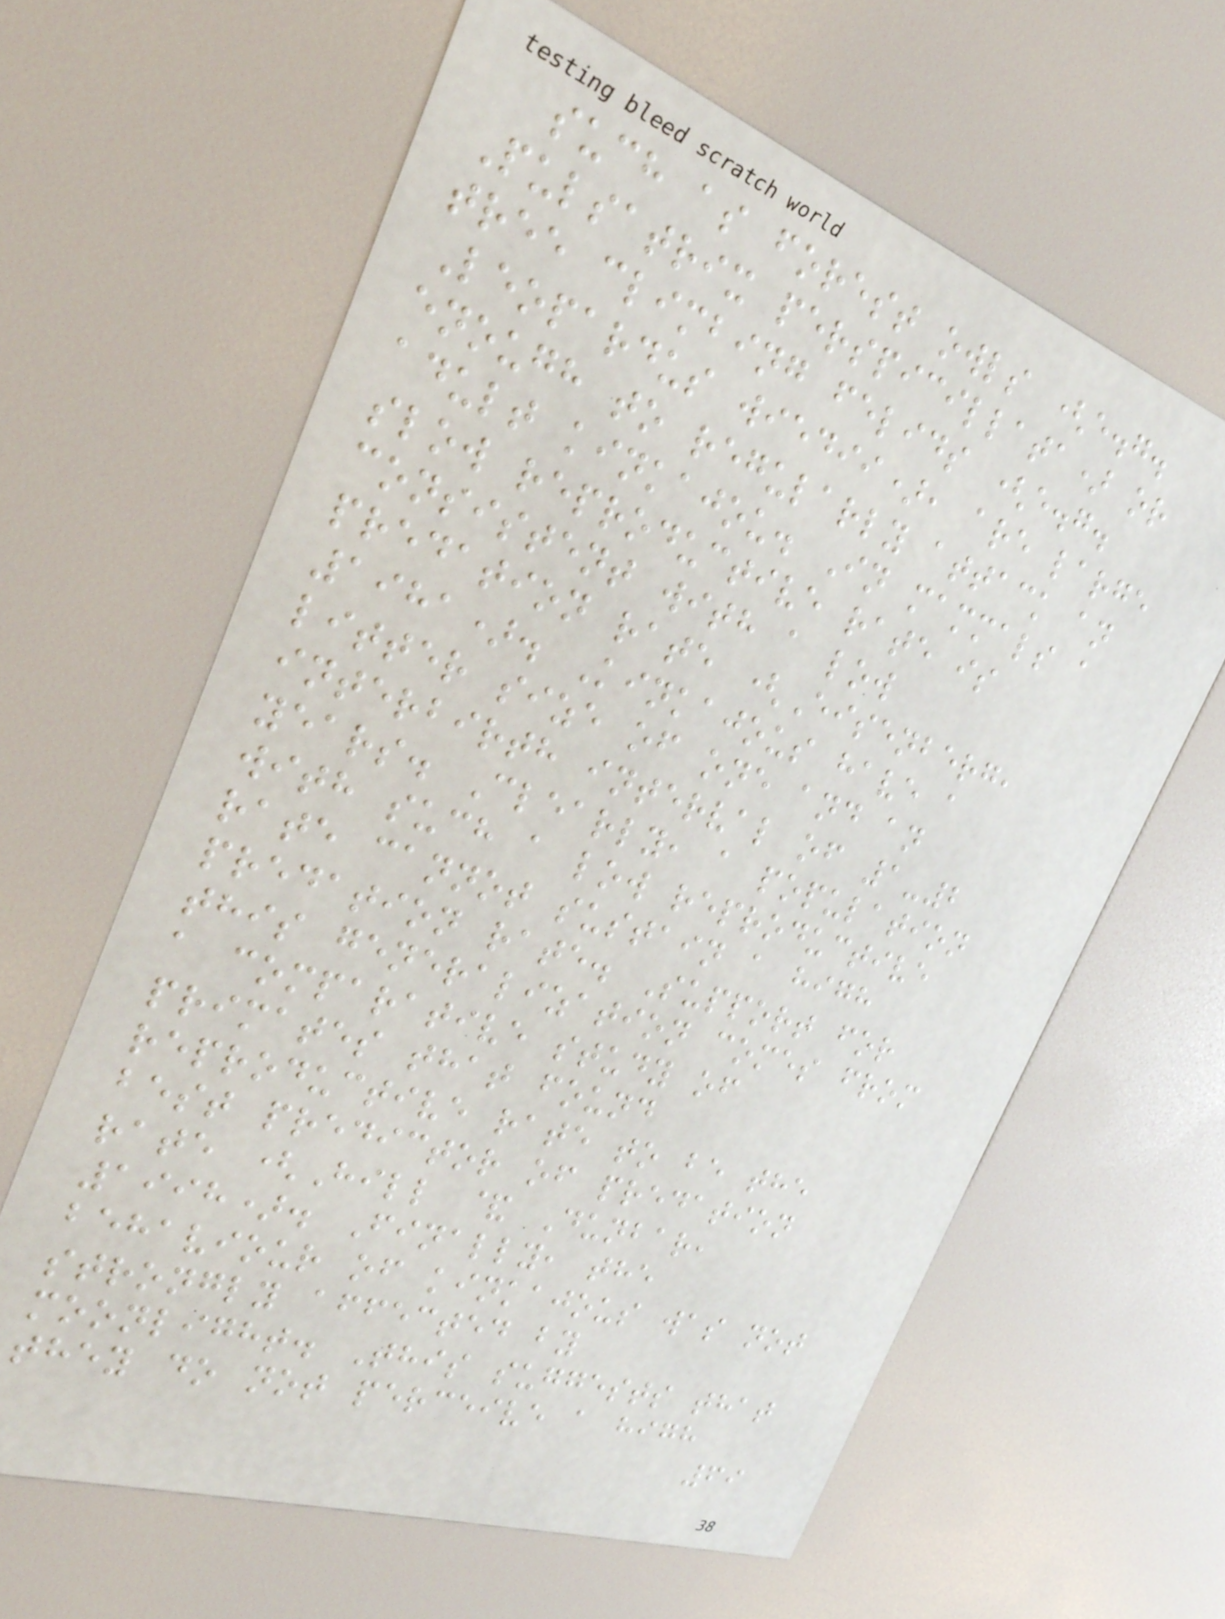such as forest owls (e.g.
Pulsatrix perspicillata) or
tree climbing felids (e.g.
Leopardus wiedii), are large
enough to regularly attack an
adult kinkajou. In mammals a
slow reproductive rate is
consistent with a low
predation rate (Eisenberg,
1981). Kinkajous have a
litter size of one and an
interbirth interval of 1-2
years. Clearly, a population
with such a low reproductive
rate cannot sustain a high
predation rate. Support for
this generalization comes from
a comparative study of
primates that found
reproductive rate to be the
best predictor of predation
rate (Hill & Dunbar,
1998). Finally, the
behaviour of kinkajous was not
strongly affected by
moonlight. This suggests that
they do not perceive a high
69
